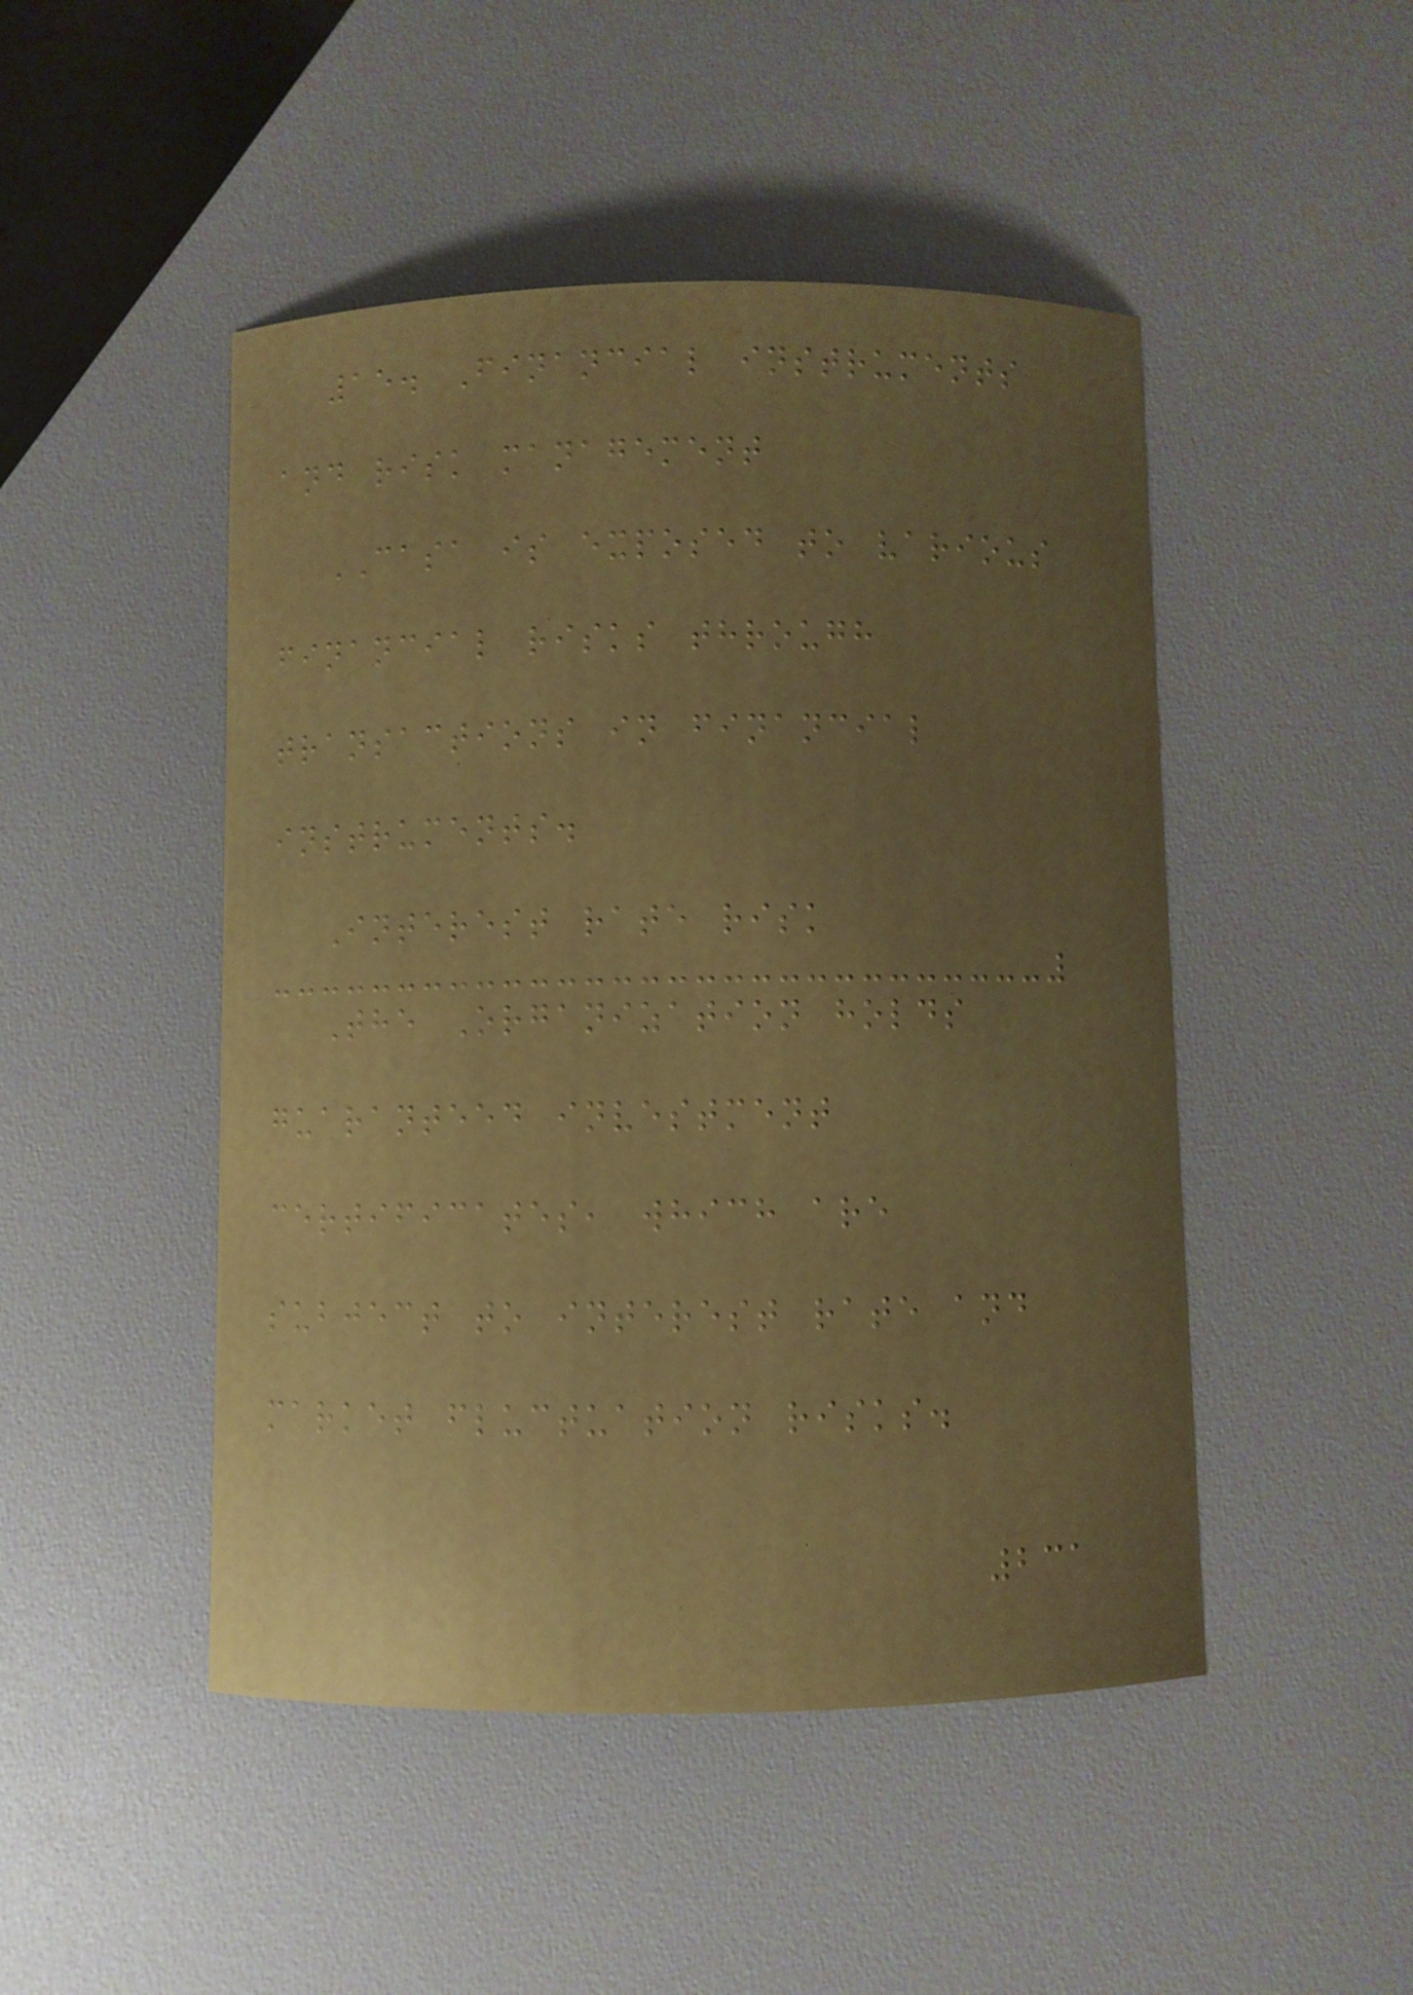15. Financial instruments
and risk management
CASA is exposed to various
financial risks through
transactions in financial
instruments.
Interest rate risk
The Organization holds
guaranteed investment
certificates, which are
subject to interest rate and
market fluctuation risks.
231
